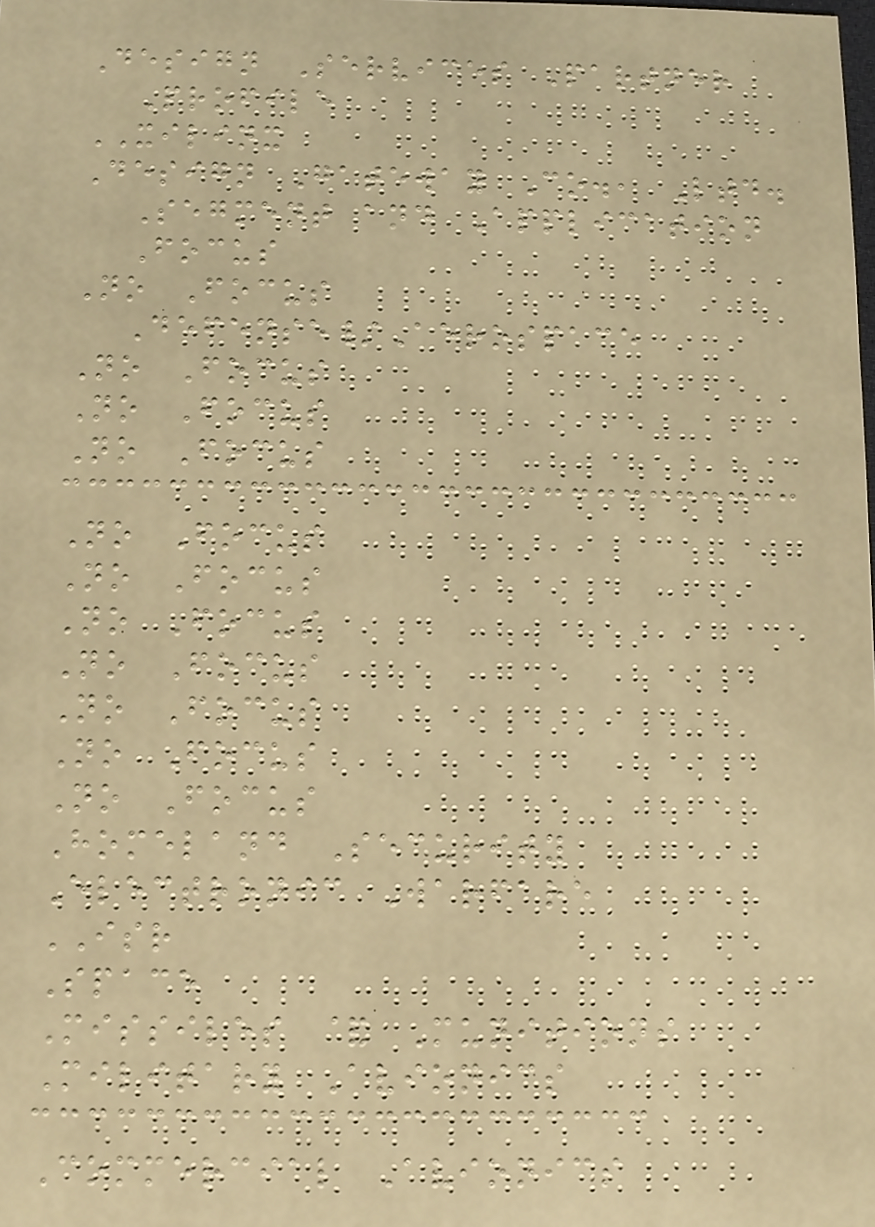Design Services Partner
Profile
XILINX
Design Gateway Co., Ltd.
Segment and Application
Focus
No Focus
Defense/Aerospace
No Focus
No Focus
No Focus
No Focus
No Focus
No Focus
No Focus
No Focus
No Focus
No Focus
Homeland Security
Electronic Warfare
ISR
Space
Missiles & Munitions
Military Avionics
Commercial Avionics
